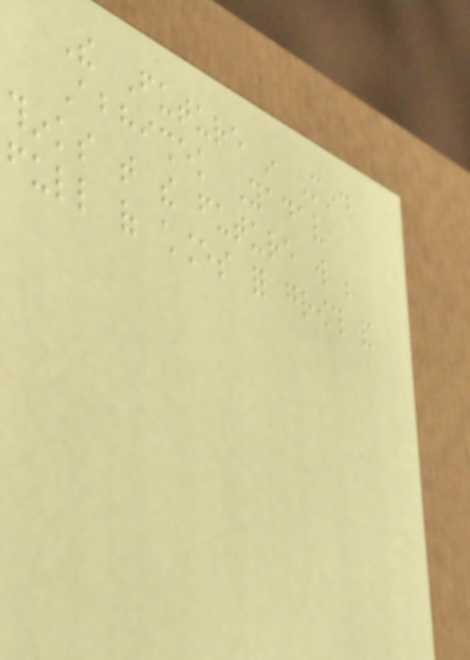The Future in Mind
Abhishek Yadav
thinks that the future will be
full of chances for growth and
